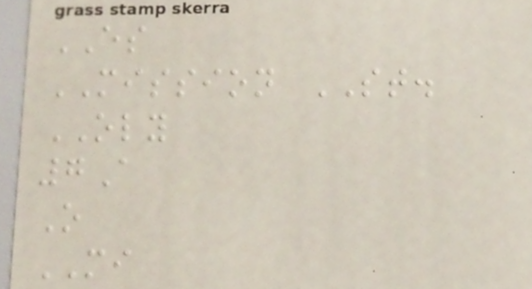ES
MISSION ST.
OLY
7A
O
MI
